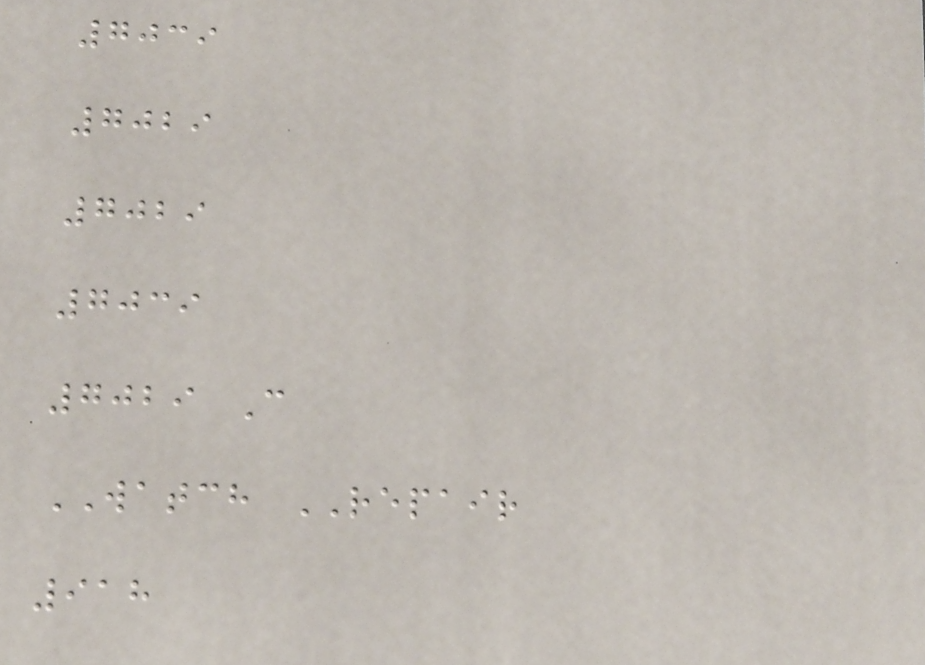7039
7029
7029
7039
7029 C
WATCH REPAIR
918
